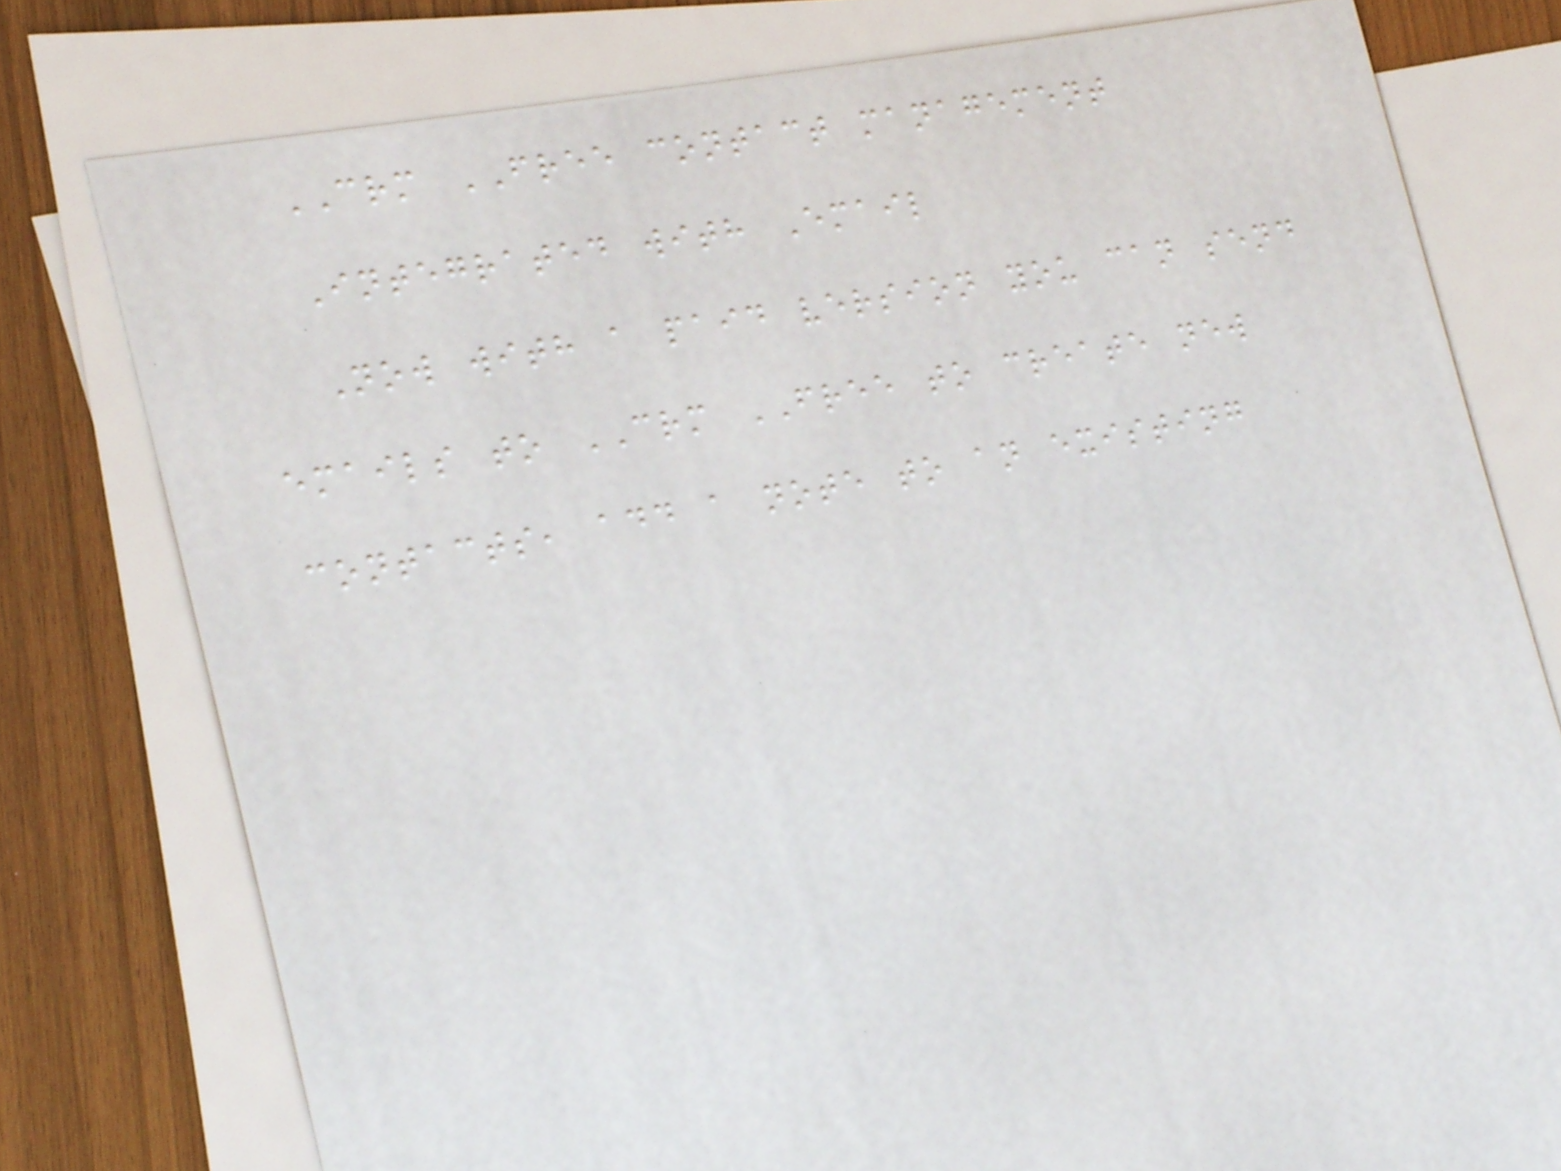CRM FREE contact management
Integrated with Email
Now with a paid version you can send
emails to CRM FREE to create new
contacts, add a note to an existing
